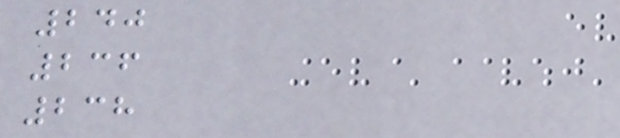240
236
238
